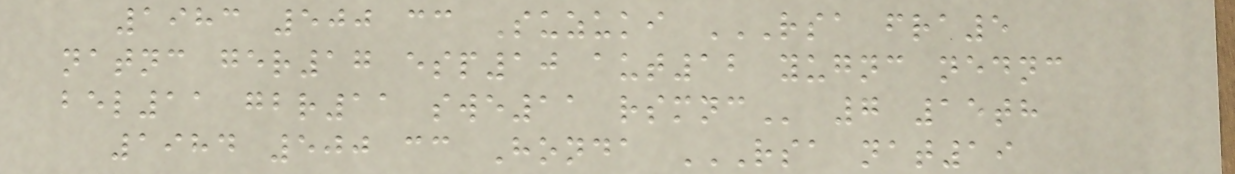1983 500 cc Suzuki RSA FRA5
NATNC GER17 ESP10 AUT12 YUGNC NEDNC
BEL11 GBR11 SWE11 RSMNC 7 15th
1984 500 cc Honda RSA NAT19
